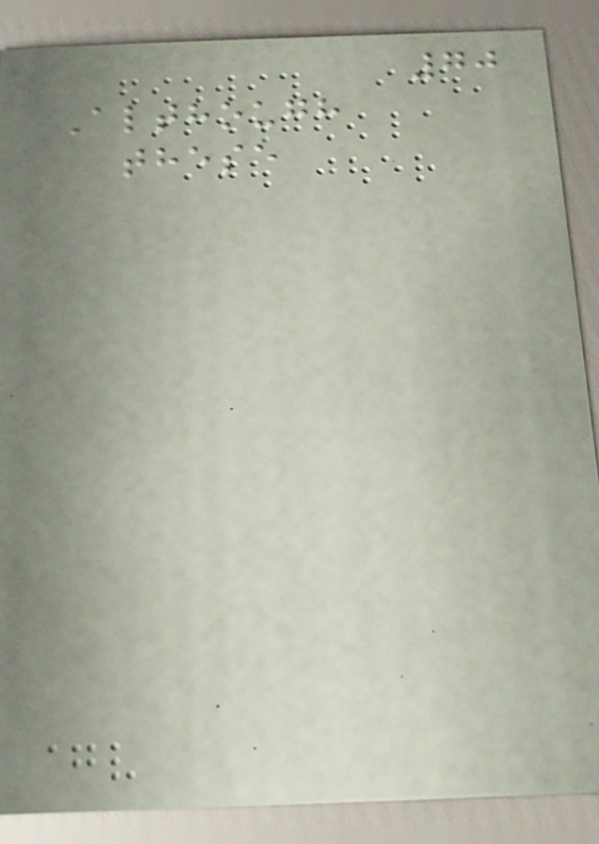70
Although
these
